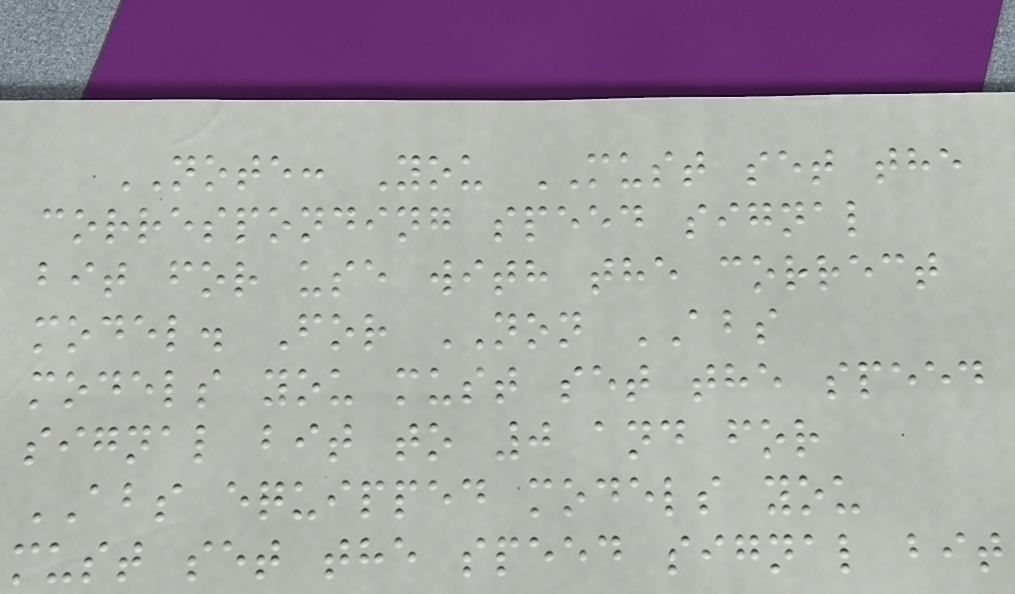NOTE: You MUST set the
corresponding speed signal
bit for use with the correct
model. For NON ABS
models you must set the speed
signal bit to 0 and for
ABS equipped models you
must set the speed signal bit
